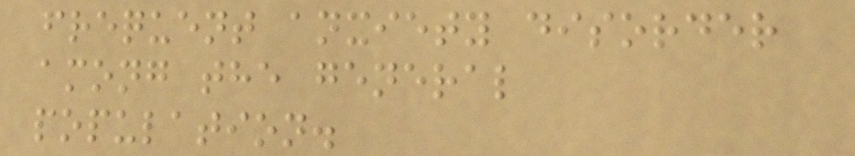frequent anxiety disorder
among the general
population.
